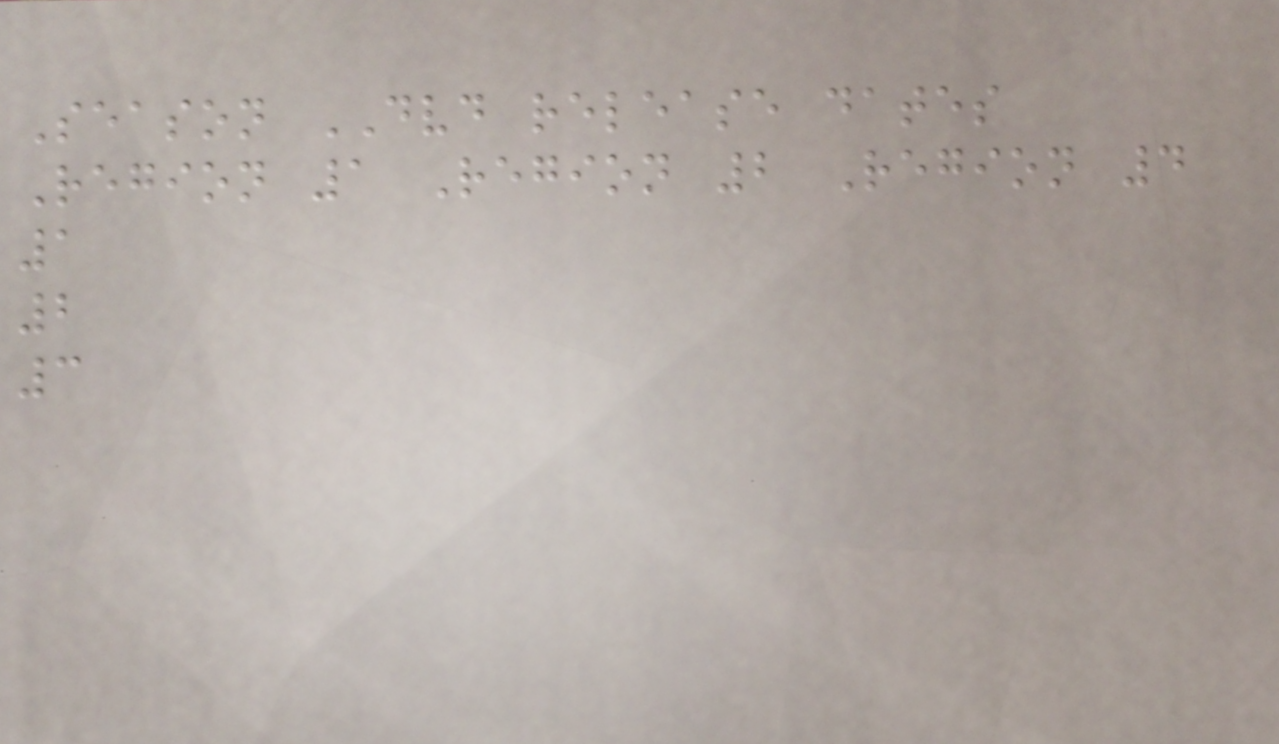Season DVD release dates
Region 1 Region 2 Region 4
1
2
3
